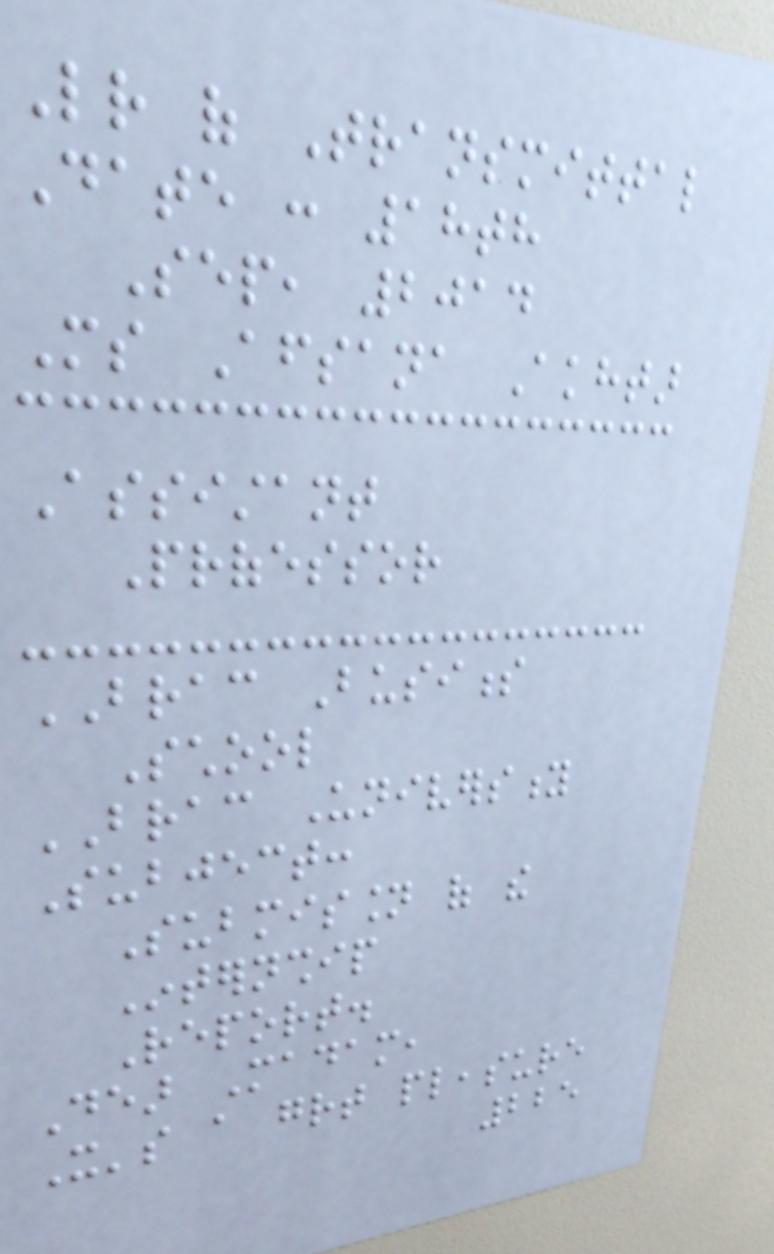Letter of Transmittal
Date : 18th
Sep, 2014
Ms Afsana Akhtar
Assistant
Professor
BRAC Business
School
BRAC University
Subject:
Submission of the
Internship
Report.
Dear Madam,
It's a great pleasure
225
